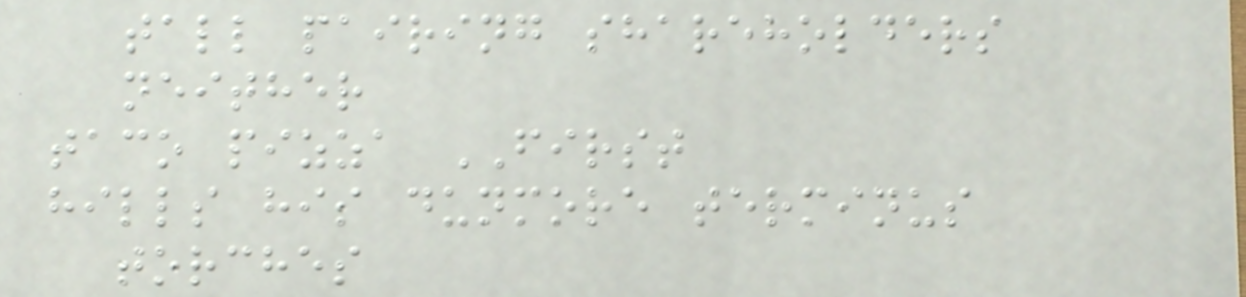tall pairing shareholders
neither
taco pizza FIRST
hills his dunmore terminus
torches
